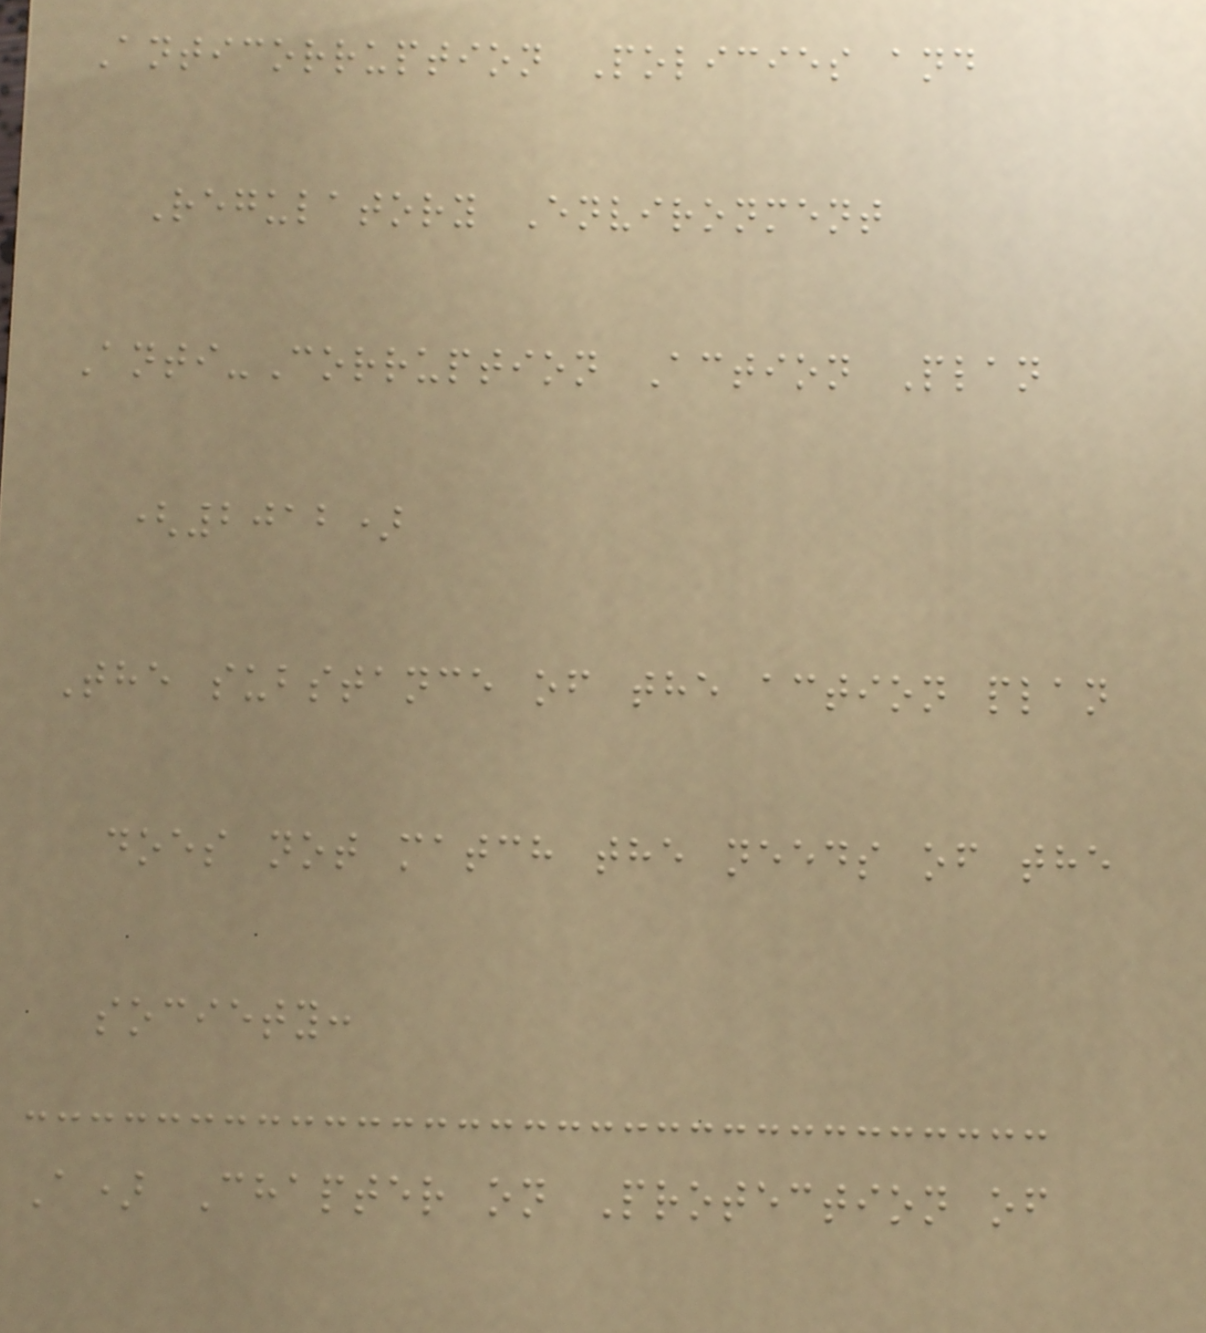Anticorruption Policies and
Regulatory Environment
Anti-Corruption Action Plan
(2012)
The substance of the action plan
does not match the needs of the
society:
A) Chapter on Protection of
